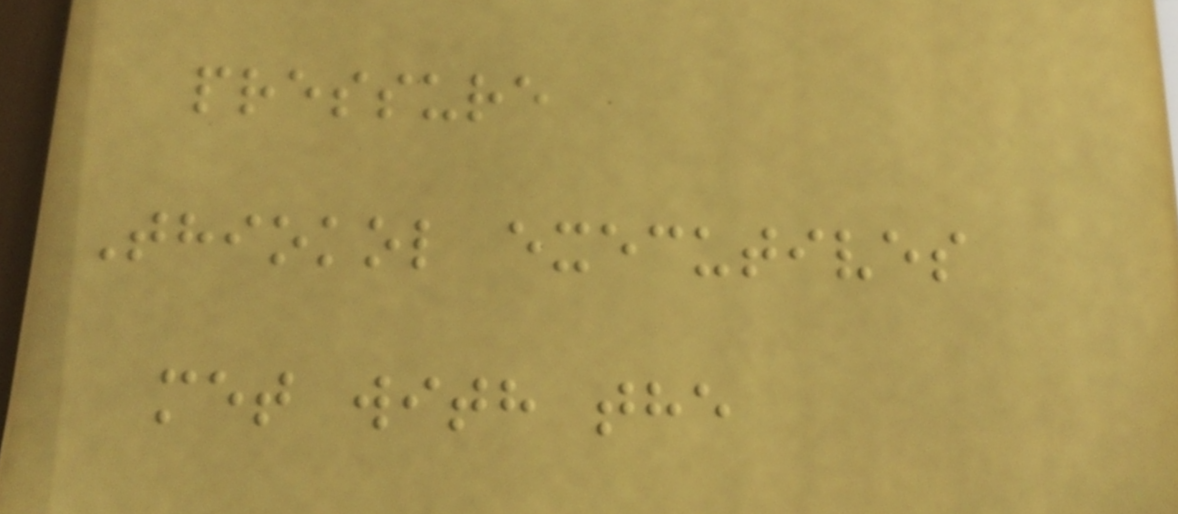pressure
Thiokol executives
met with the
